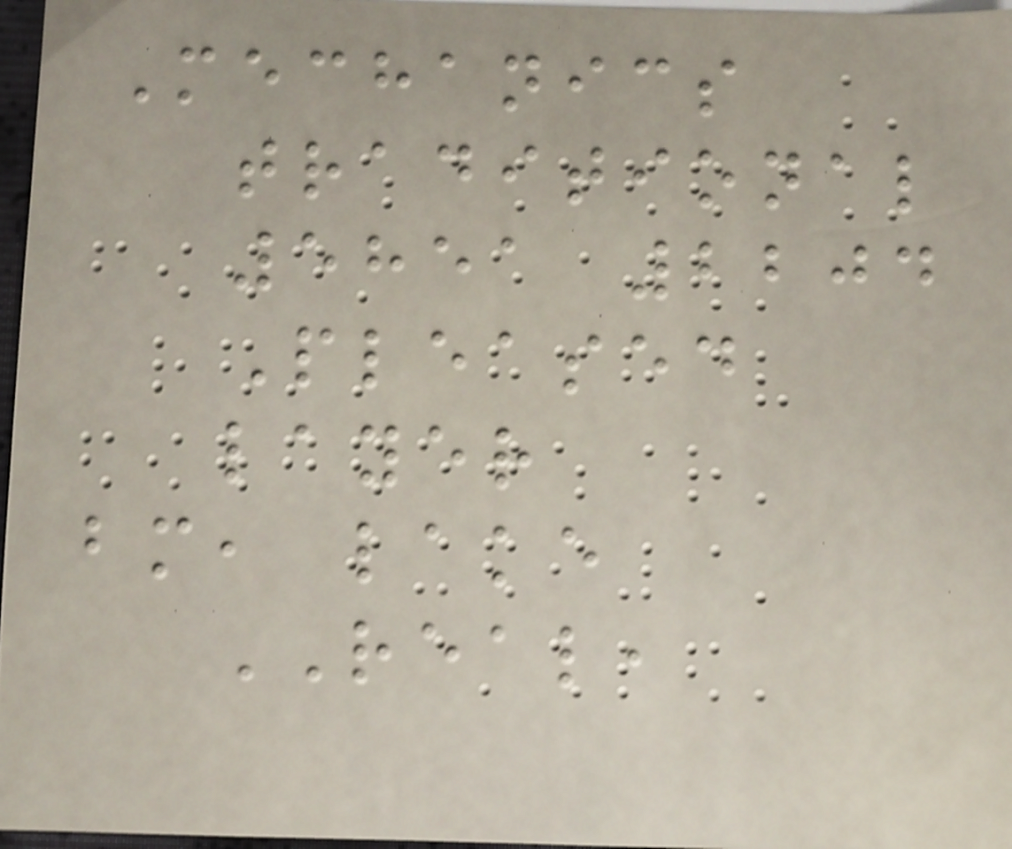Mechanics
traditional
5851 2204
Pleased
layer
bm, lake
REAL,
